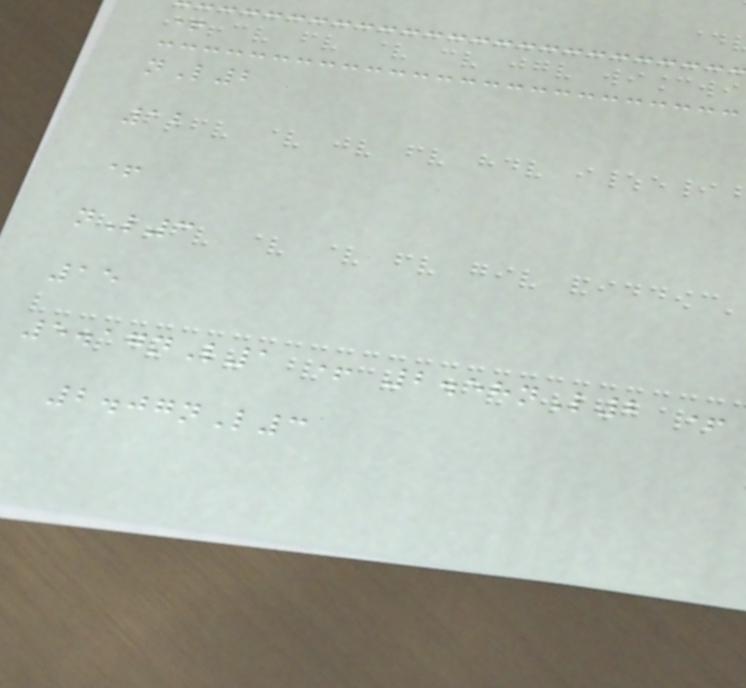+
nL2
12
+
nL3
15
5.17nL1 + 2.58nL2 +
2.07nL3
